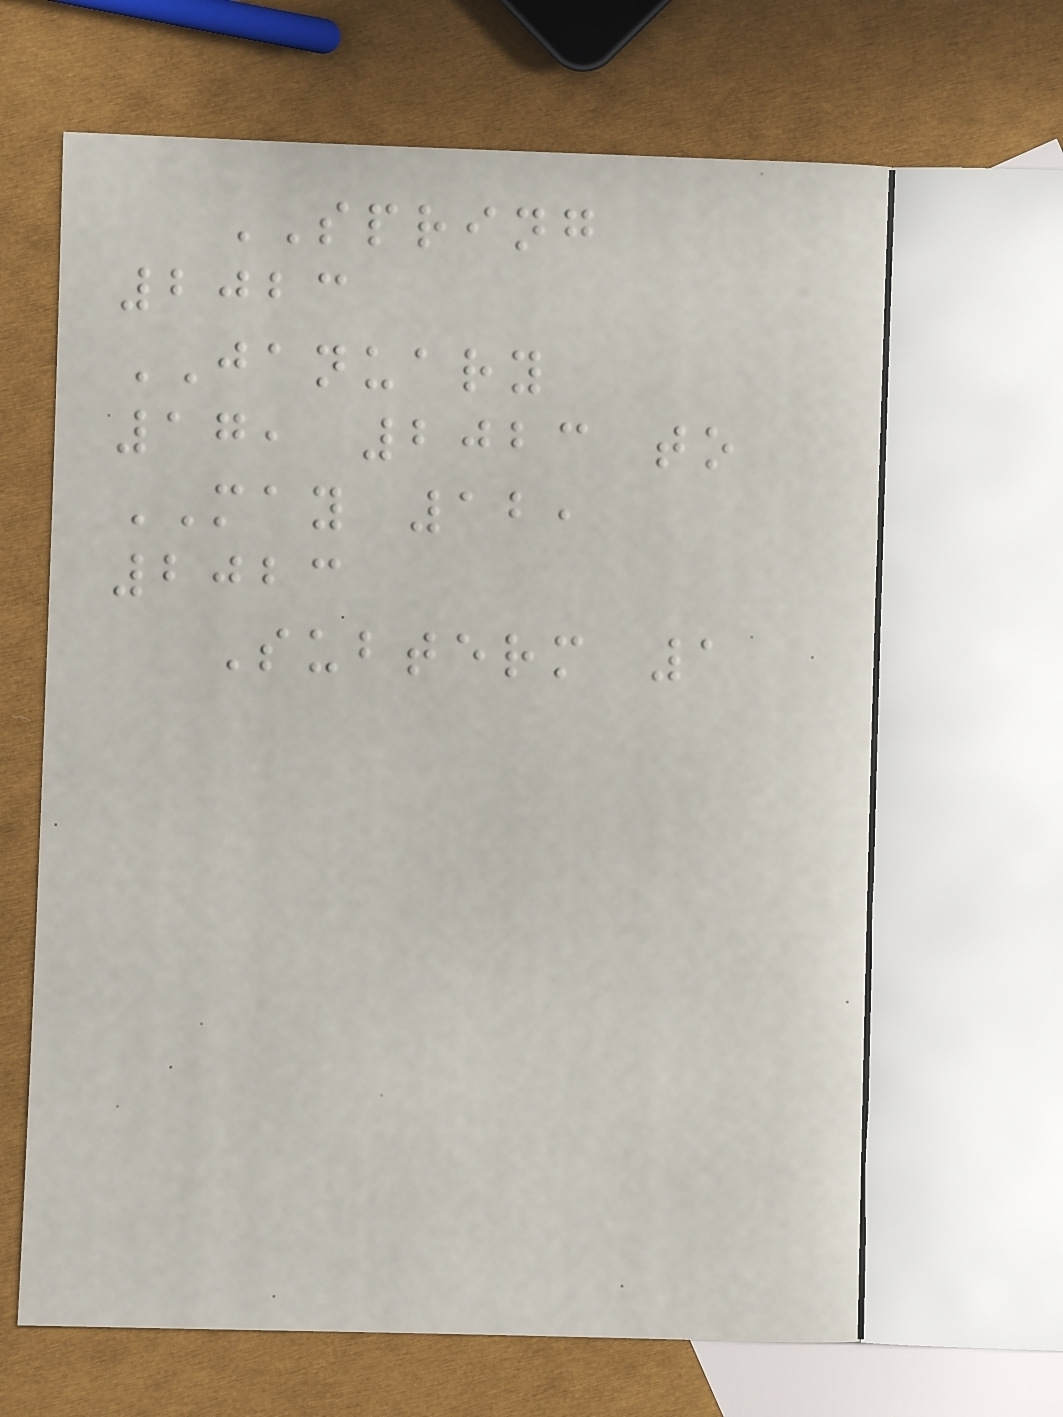SPRING
2023
JANUARY
17, 2023 to
MAY 12,
2023
Subterm 1
